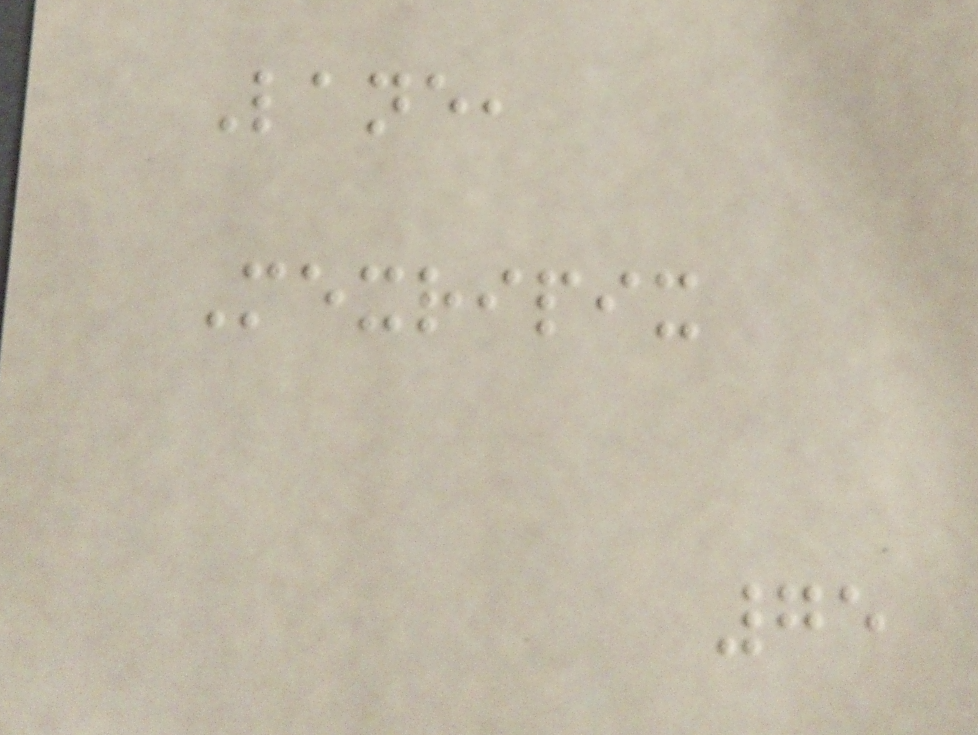Lane,
Mexripix
75
